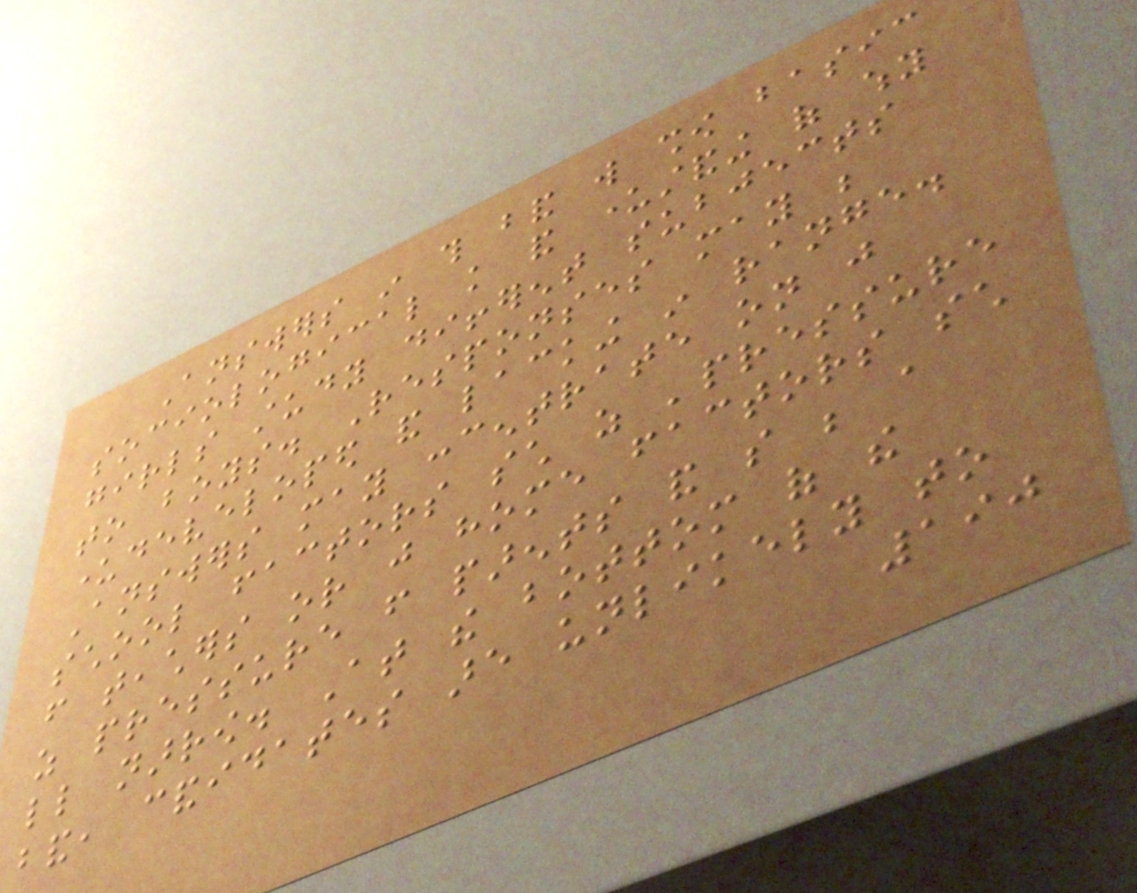Answers in this band will show basic
sociological knowledge and understanding of why
girls study different subjects
to boys. Responses may be
underdeveloped and lacking in range.
Answers may concentrate on just
school factors such as 'pressure
from teachers or just home factors such
as pressure from parents and so be a
little narrow. At the bottom of the
band, candidates are unlikely to
190
